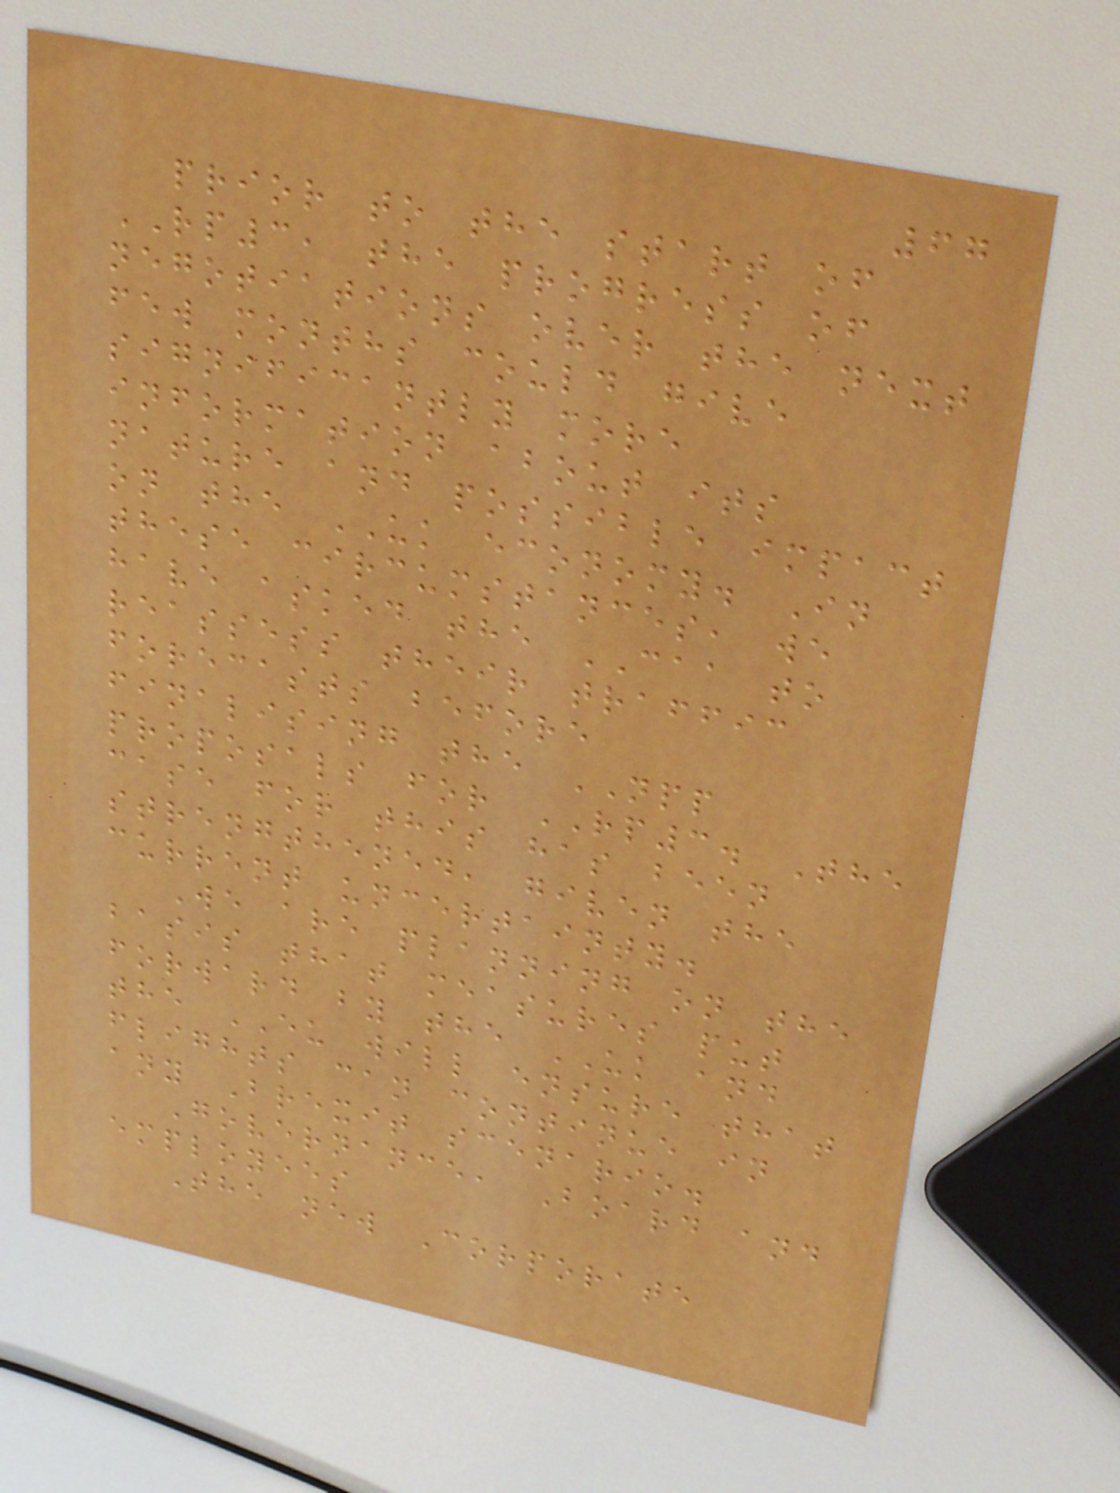67
prior to the start of
RP3, the progress of
negotiations over the next
few months could give
significantly more
information about its
nature and possible impact
on the UK economy. In
these circumstances, we
have asked the CAA to
reassess their traffic
forecasts before
finalising the NPP
proposals for RP3. The
case for this has been
strengthened, given the
current uncertainty.
We are planning on the
basis that measures put
forward by the UK and
the EU will ensure that
flights can continue in
any Brexit scenario.
Governance, Board and
employees
The new Corporate
